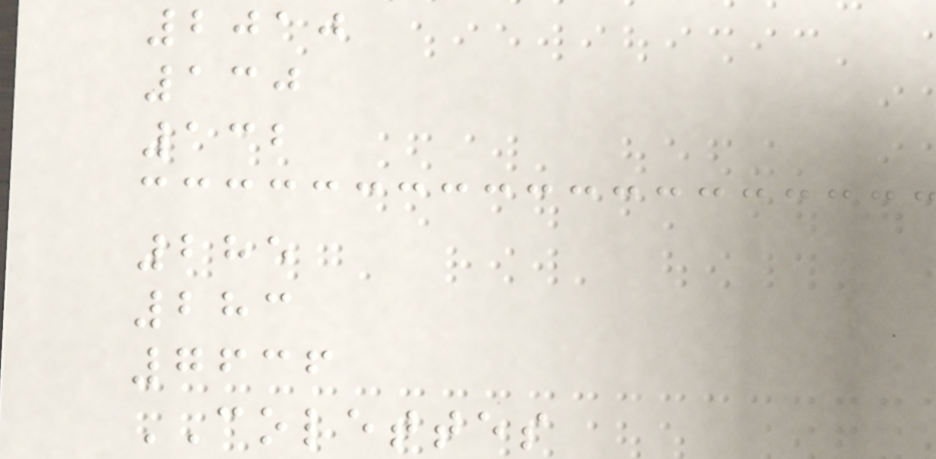2010
130
132
285
283
7636
COLETTES
